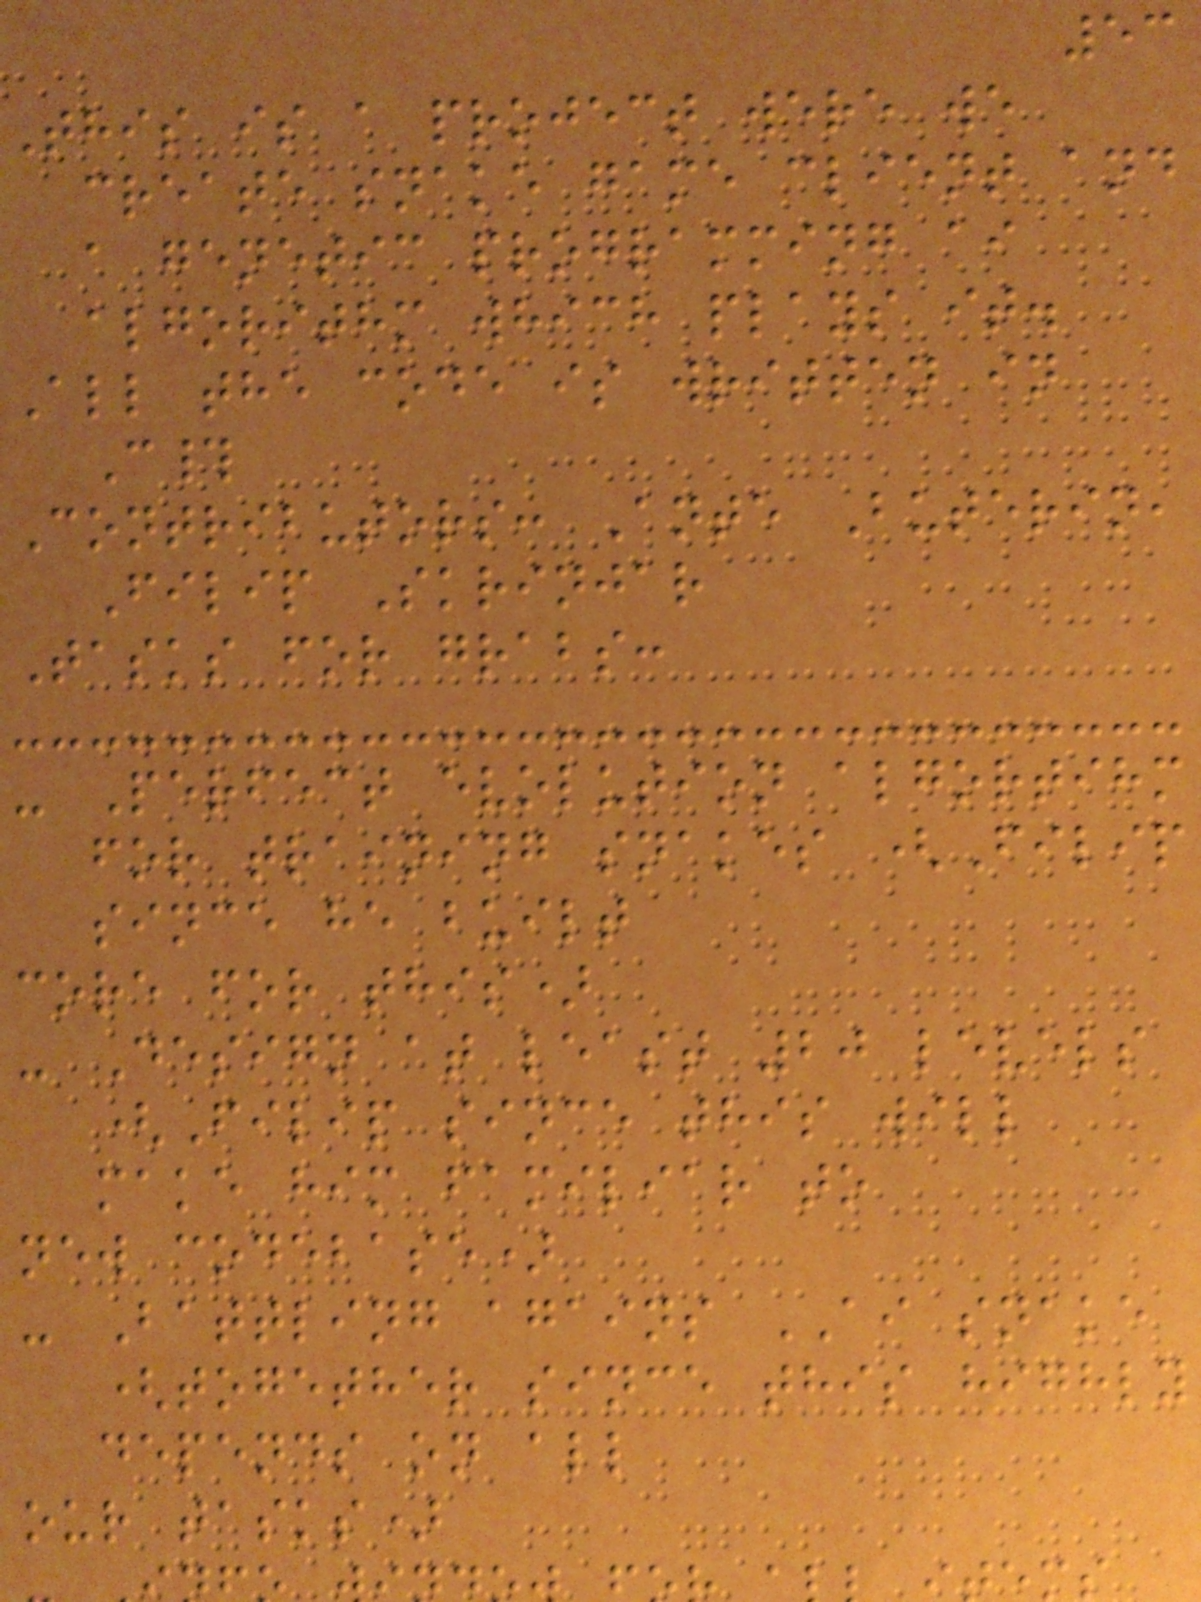53
This is a project were we
create snake game client and
a genetic programming ai
algorithm which plays it.
All the code is written in
C#
Contributors: Ante Buterin,
Filip Skrinjar
Tasks for grabs:
- Perfect evolution algortihm
for training snakes (Filip
since he built
core for this)
- Design at least 20 levels
(Filip since this will
make him familiar to
new codebase)
- Battling agains AI snake
(together since this highly
depends on all
our tasks)
